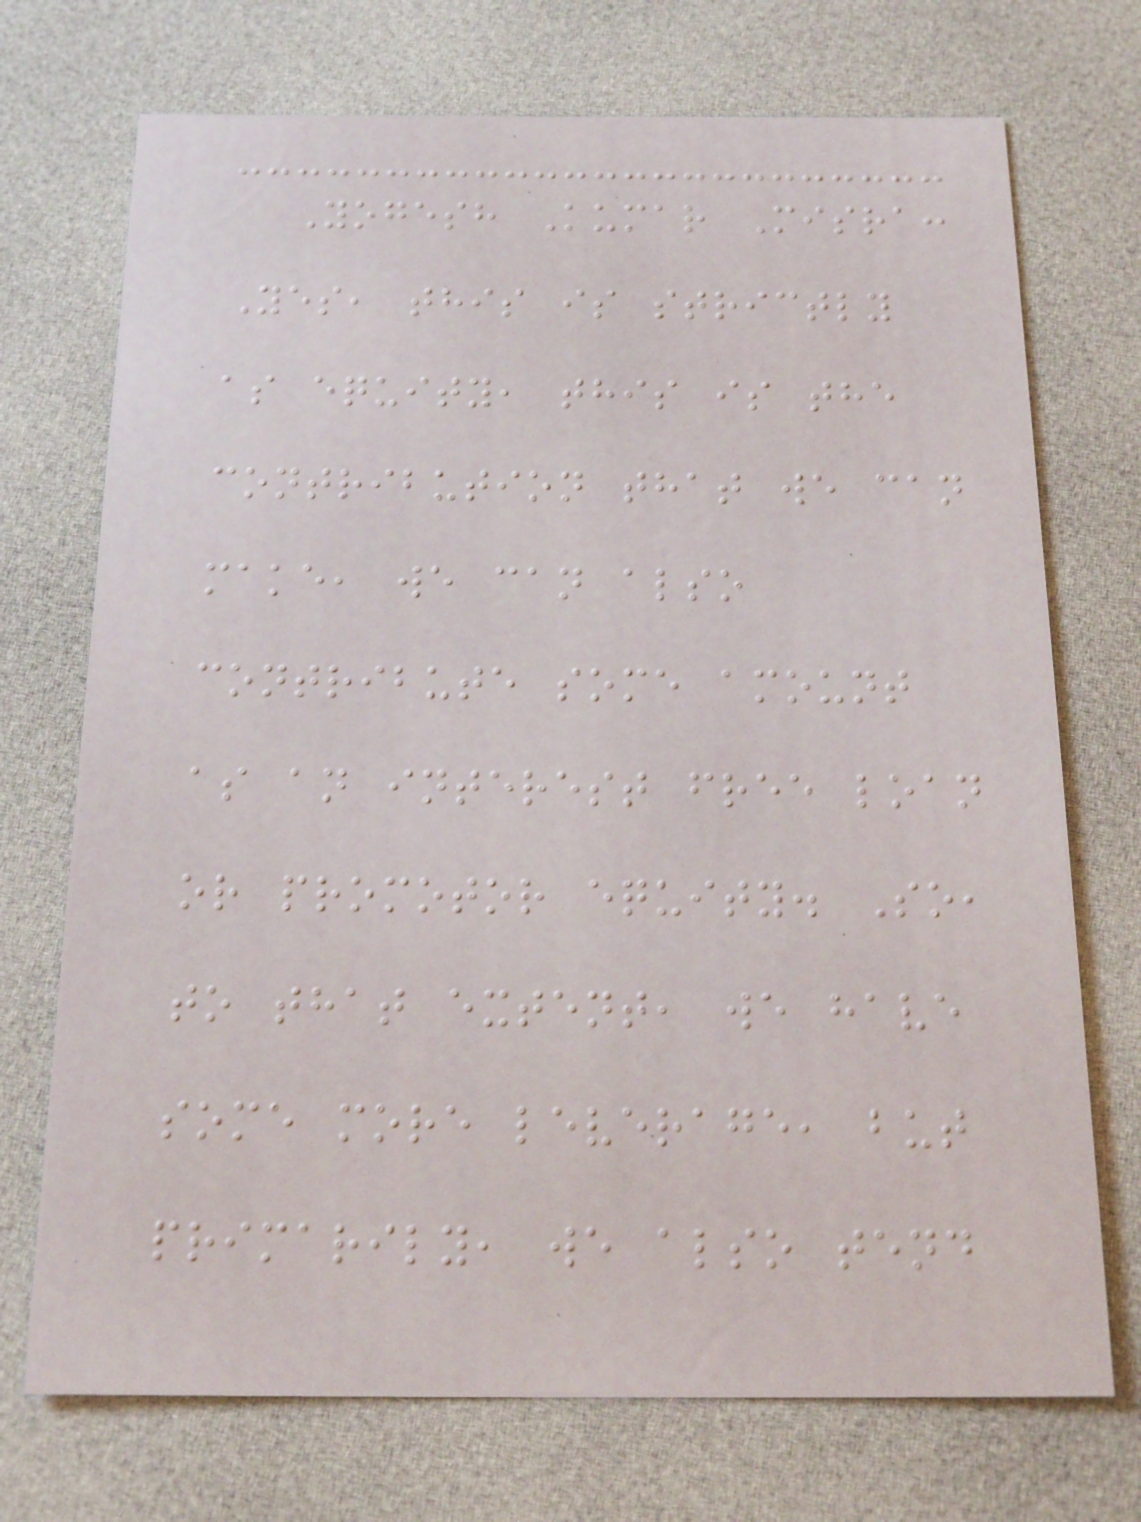Yogesh Kumar Misra:
Yes, this is strictly
as equity, this is the
contribution that we can
make, we can also
contribute some amount
as an interest free loan
or promotor equity. So,
to that extent, we have
some more leverage, but
primarily, we also tend
